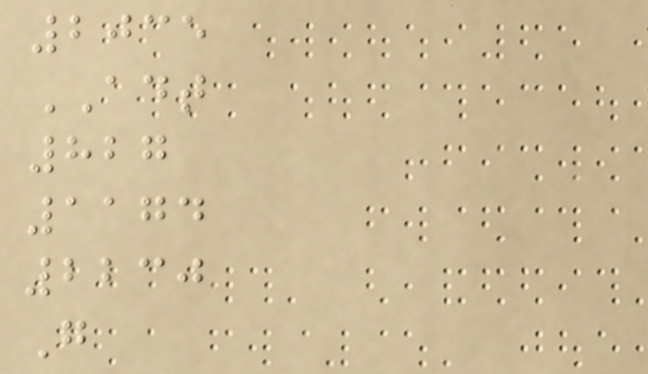2035
ADT
827
1174
2230
G
